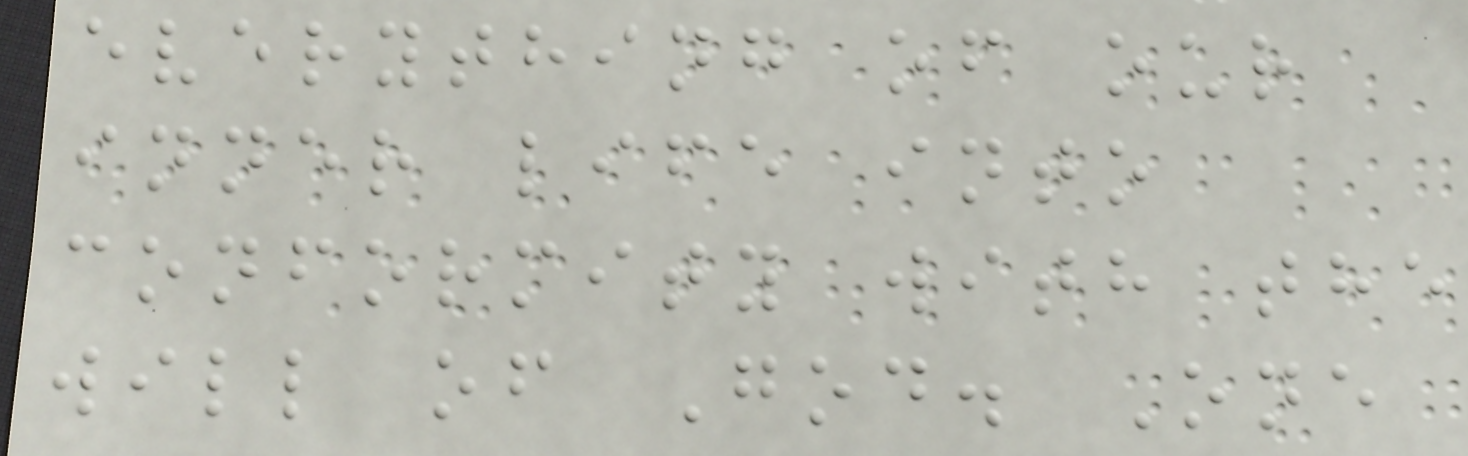everything of our
inner life into
conformity with the
will of God. One
